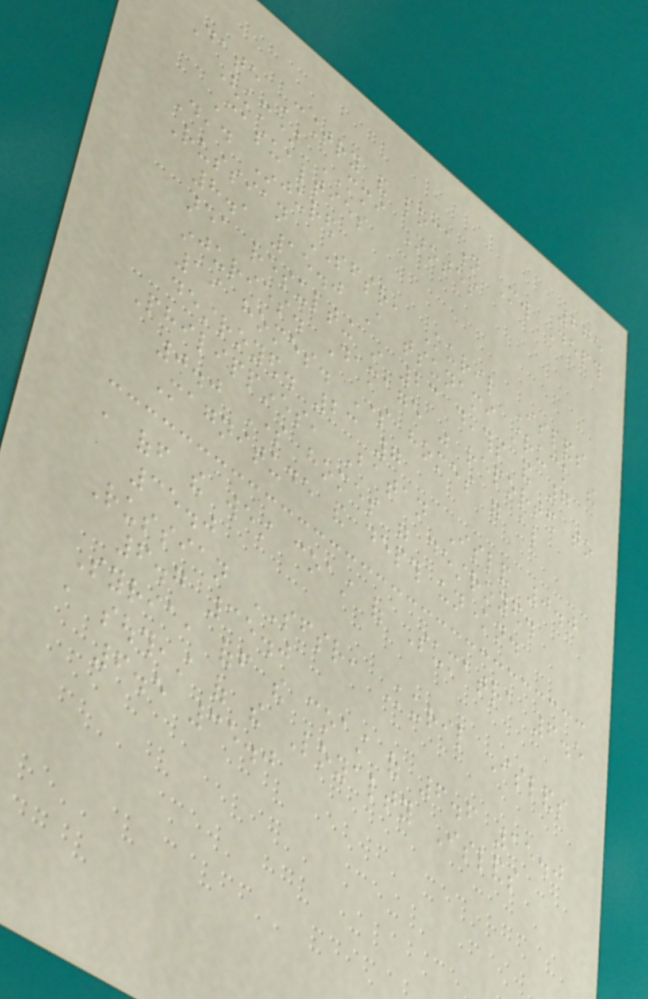275
Date Country and location Mw Depth
(km) MMI Notes
Casualties
Dead Injured
Russian SFSR, Kuril Islands
8.1 15.0 A tsunami struck the
area resulting in 23 deaths and 7
injuries. Damage was reported to
19 homes. Some homes were also
destroyed. 23 7
Philippines, Batan Island 0.0
0.0 Some homes were destroyed.
Magnitude and depth unknown.
, off the west coast of Sumatra 6.5
35.0
Russian SFSR, Kuril Islands
6.7 35.0
Syria, off the coast of 6.6 15.0
, southeast of the Loyalty Islands
6.5 35.0
